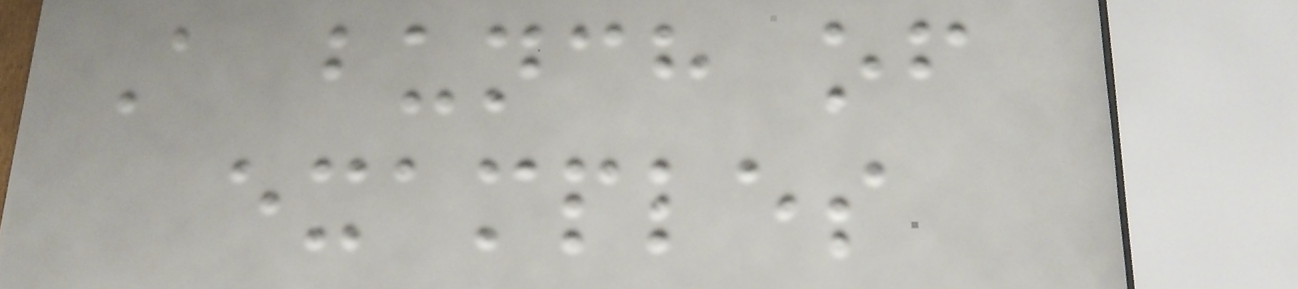A bunch of
examples
